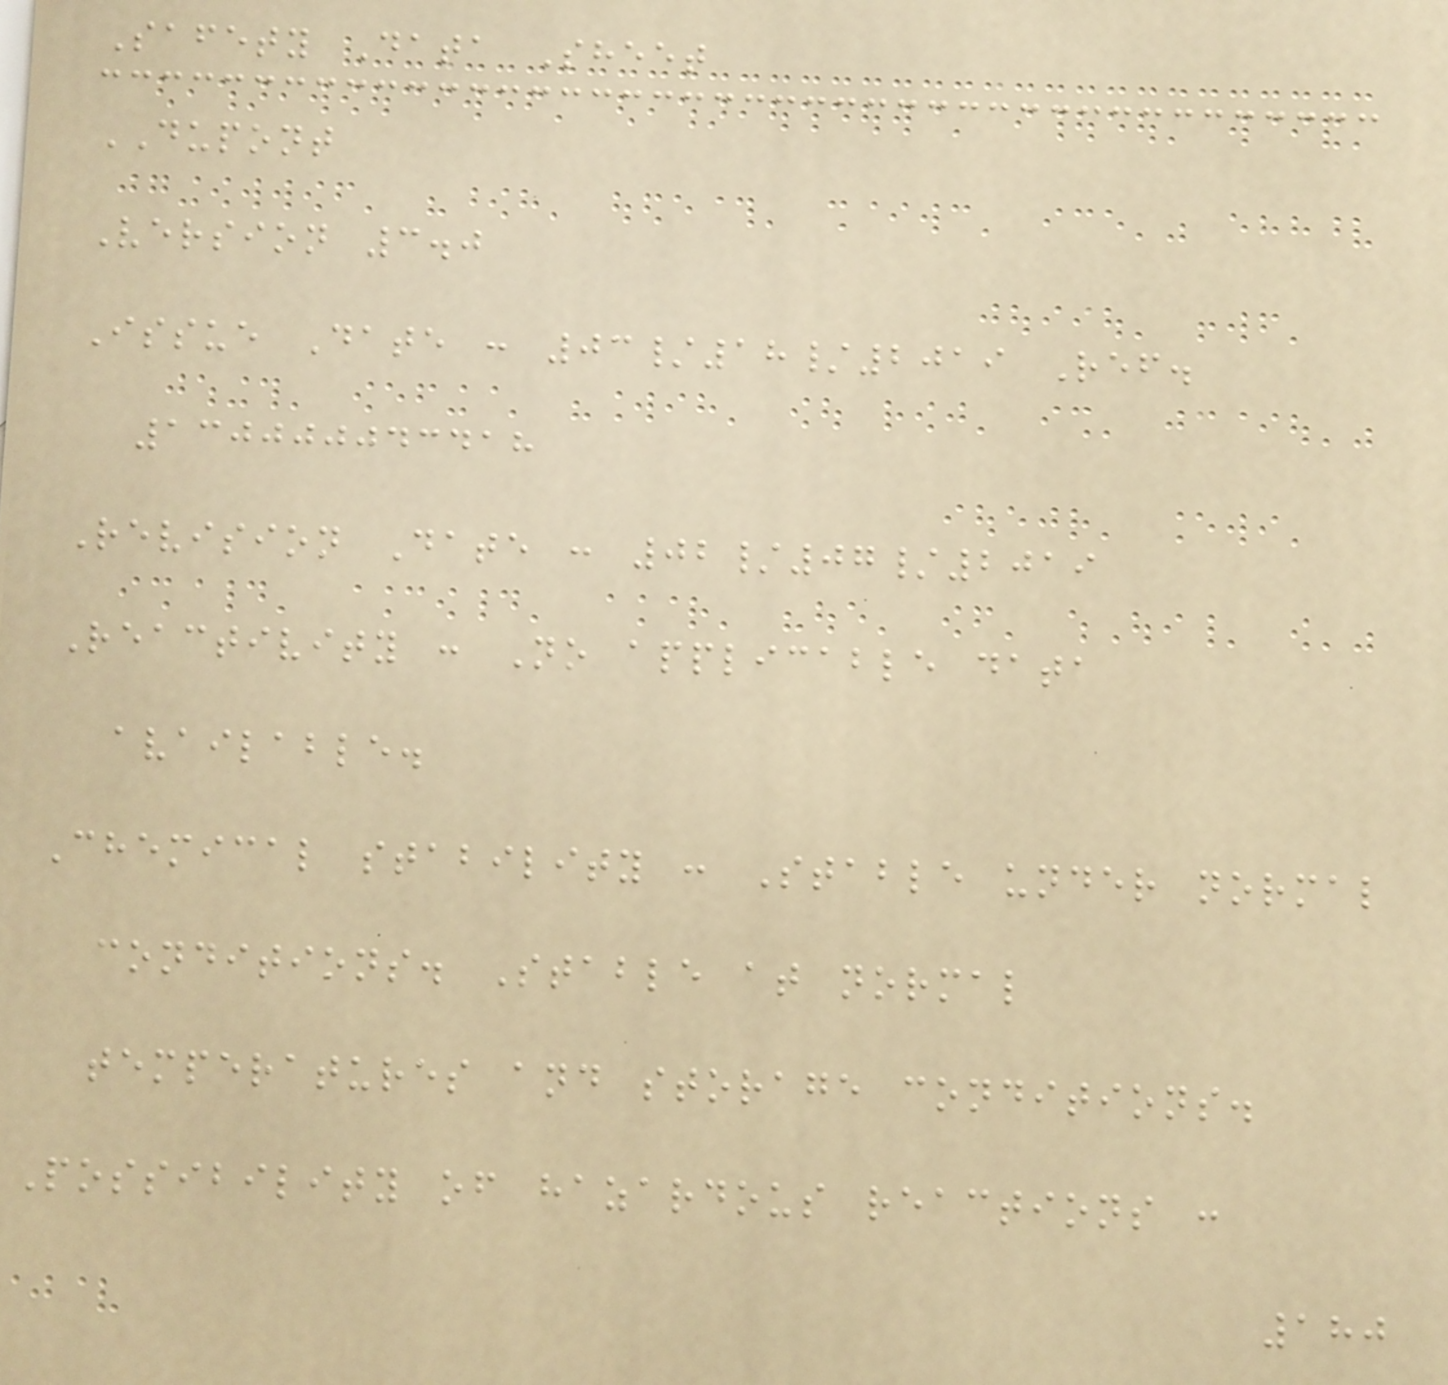Safety Data Sheet
DUPONT
Version 3.0
Issue Date : 03/18/2019 Ref.
130000043418
Revision Date : 02/07/2019
Reactivity : No applicable data
available.
Chemical stability : Stable under normal
conditions. Stable at normal
temperatures and storage conditions.
Possibility of hazardous reactions :
180
